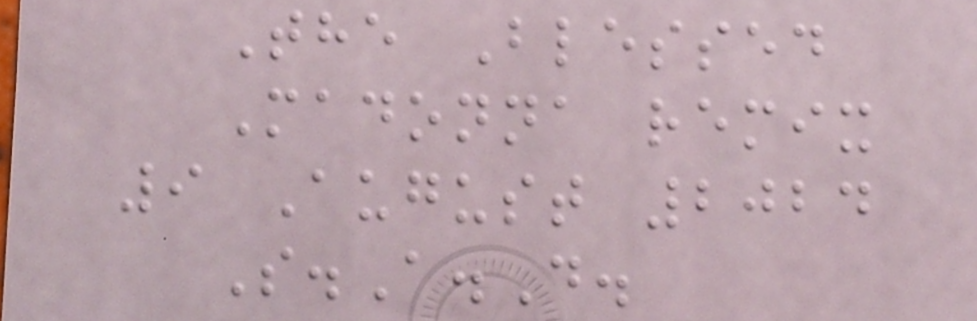The Blessed
Madonna remix
9 August 2024
S.A.D.
